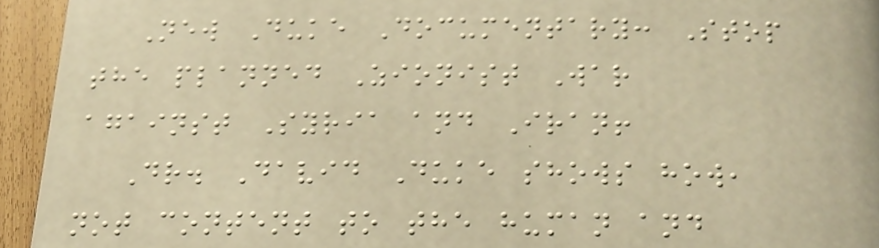New Duke Documentary: Stop
the planned Zionist War
against Syria and Iran!
Dr. David Duke shows how,
not content to the human and
